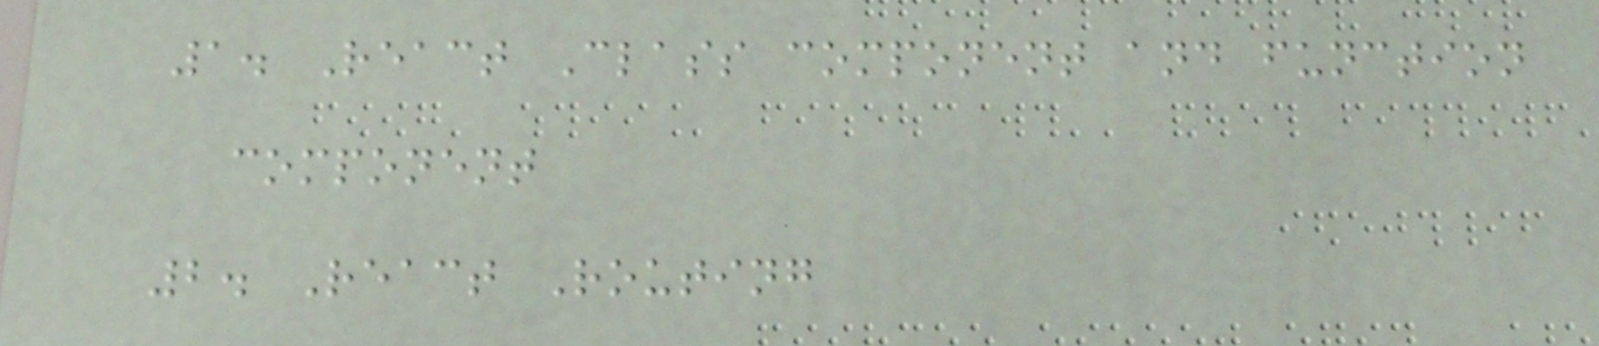1. React Class component and function
component
2. React Routing
